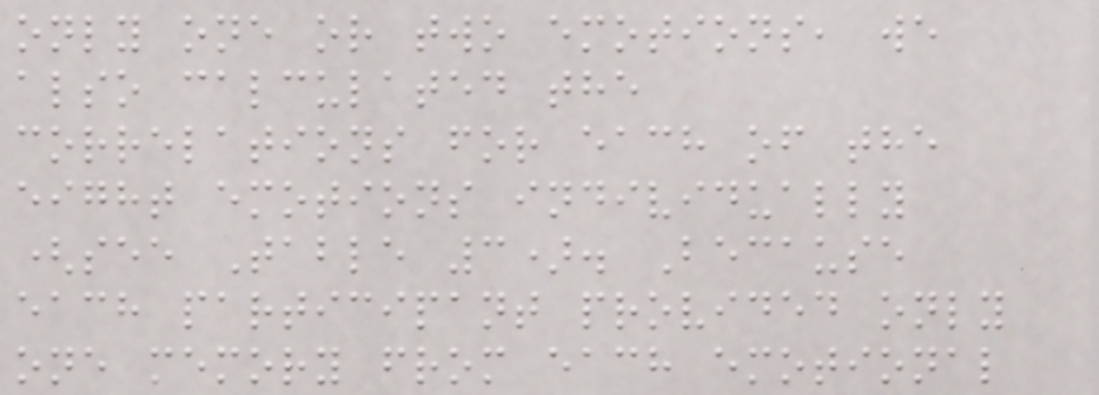only one or two emotions, we
also calculated the
correlations for each of the
eight emotions individually
(see Table 3). Because
each participant provided only
one memory from each emotional
